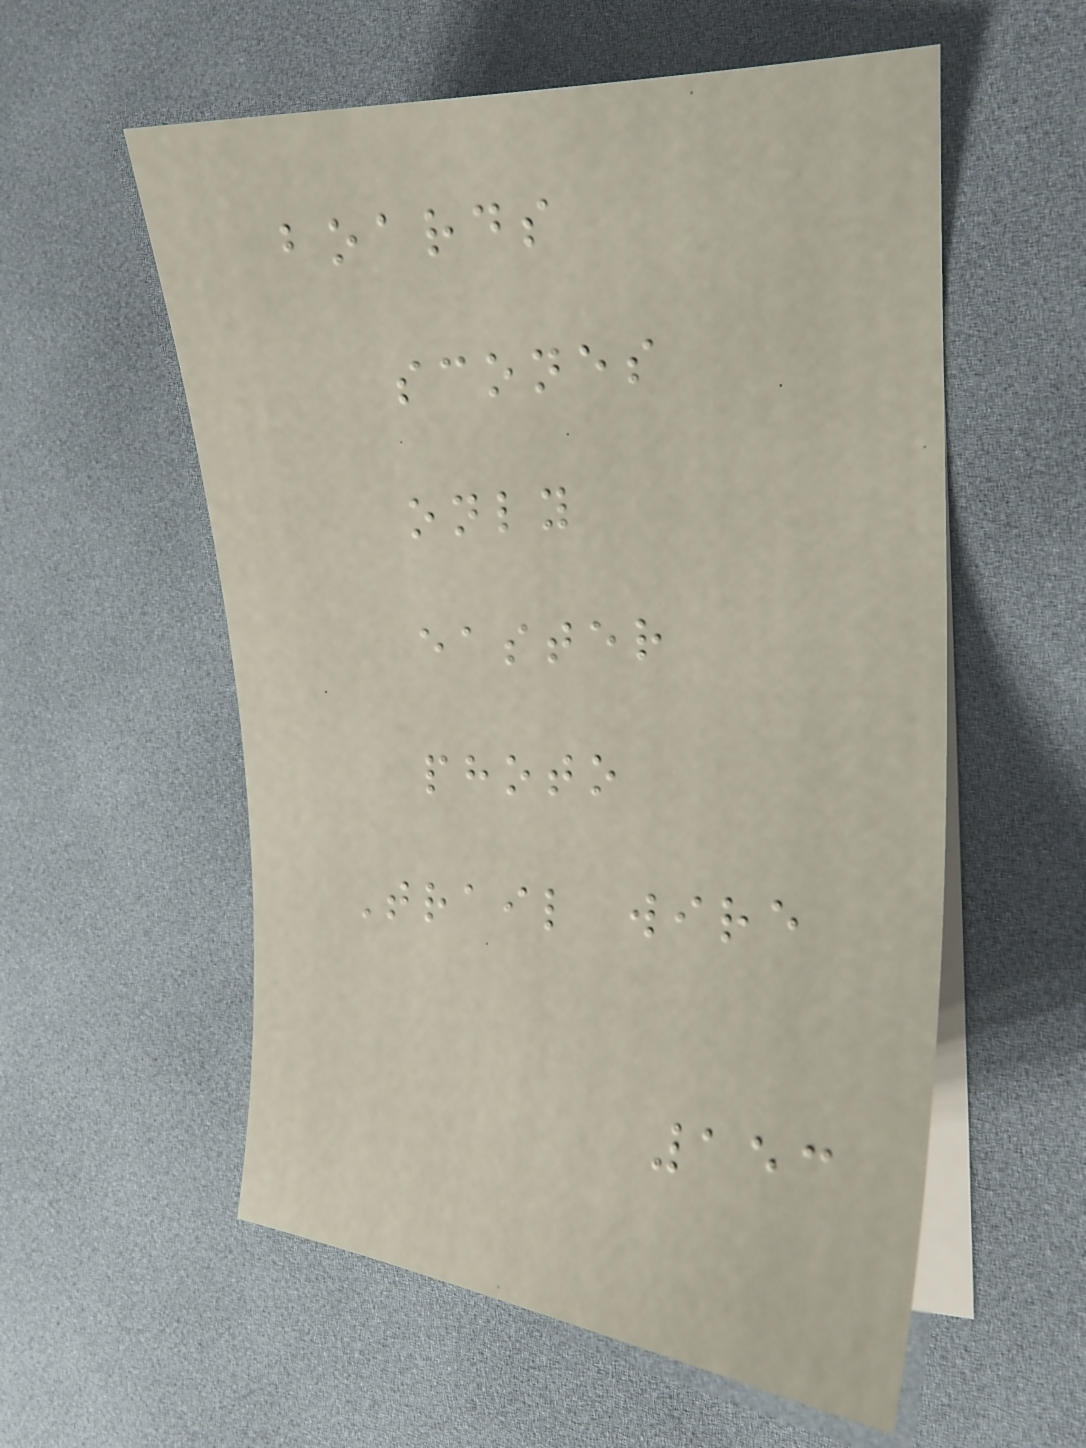boards
scones
only
easter
photo
Trail wire
153
